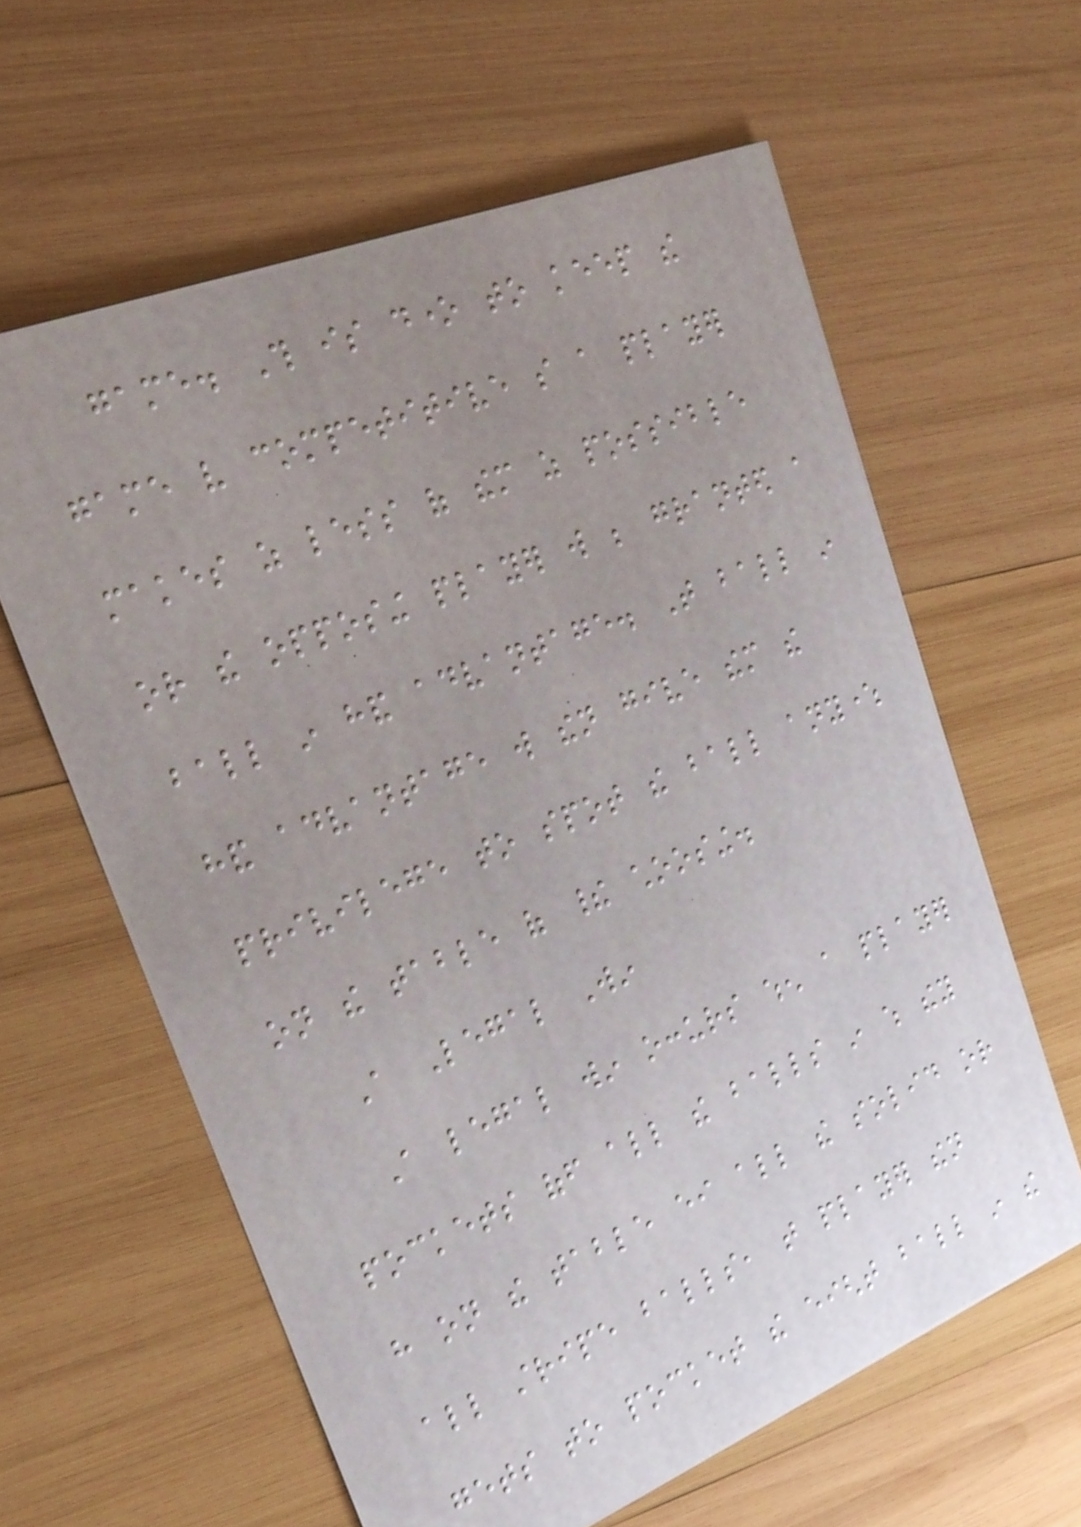game. This is done to keep the
game very competitive so a player
makes as less of them as possible
or the opposing player will be granted a
ball in hand advantage. That ball in
hand advantage will then give them the
privilege to spot the ball anywhere
on the table of their choosing.
A Legal Win
A legal win occurs when a player
pockets off all the balls in which they
have on the table either all the solid or
all stripe balls, that player then
gets to pocket the eight ball in the
